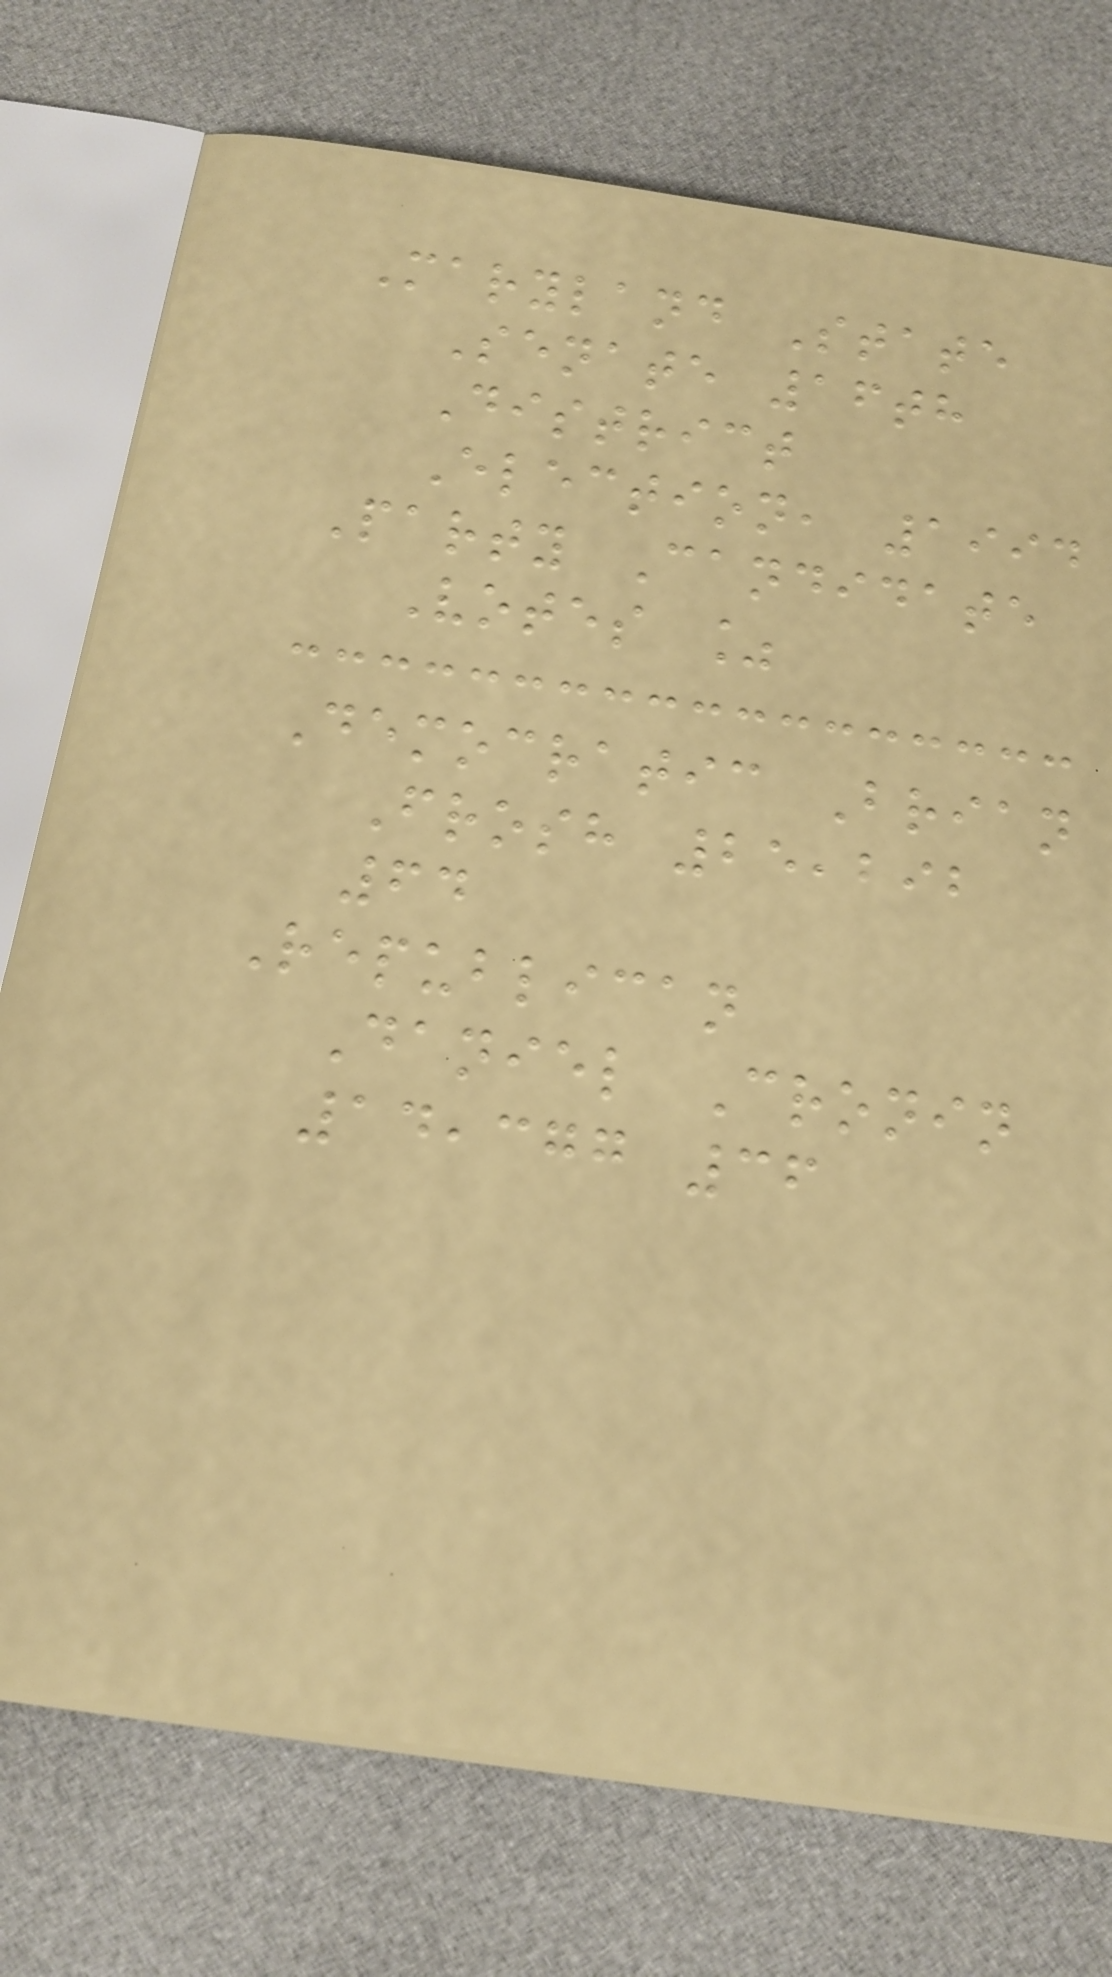Maryland State
Senate 16th
District
Election, 1994
Party Candidate
Votes %
Democratic Brian
Frosh 25,292
64
Republican
Daniel Cronin
14,377 36
